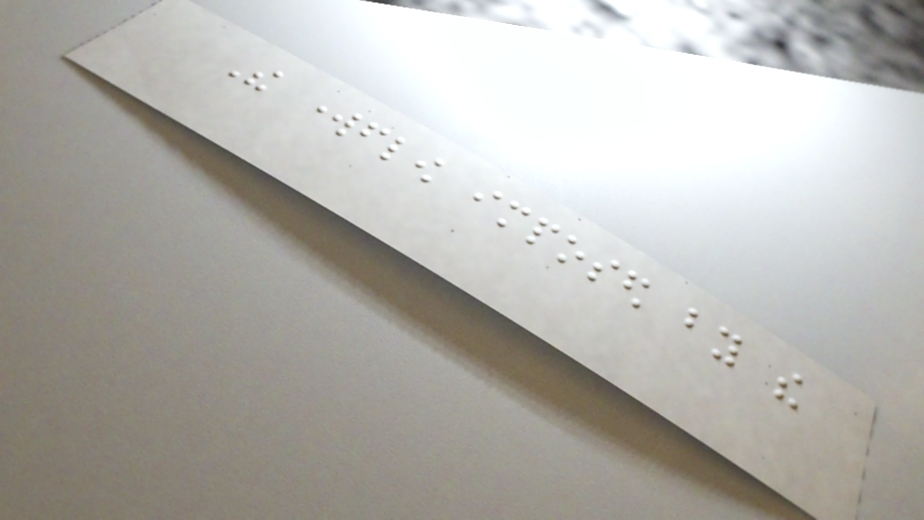The workflow imposed by the
